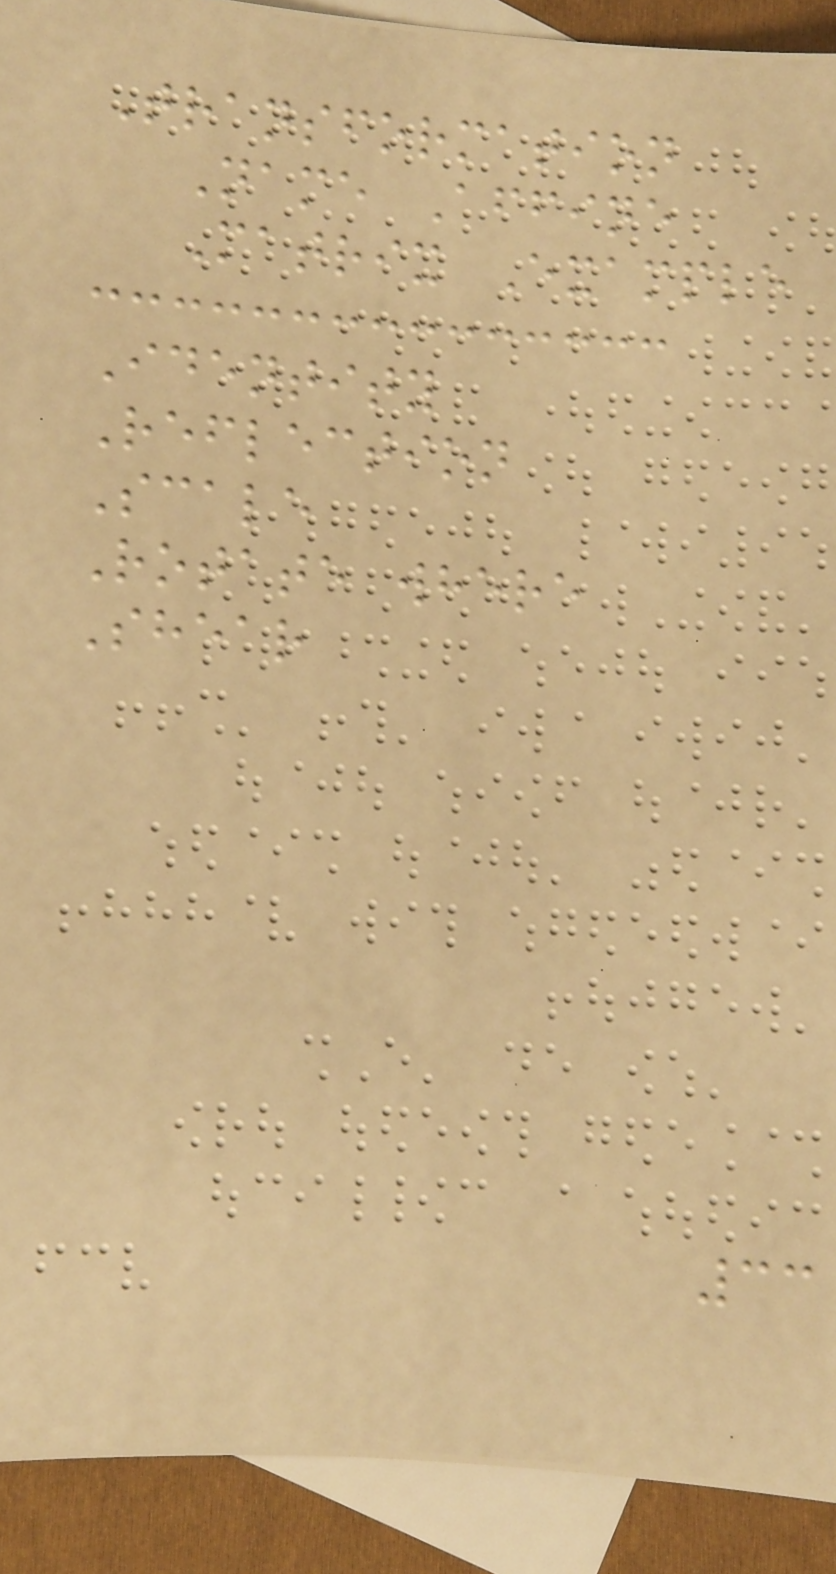Transformation
Name Affine
Matrix Example
Identity
Reflection
Scale
Rotate where
Shear
33
